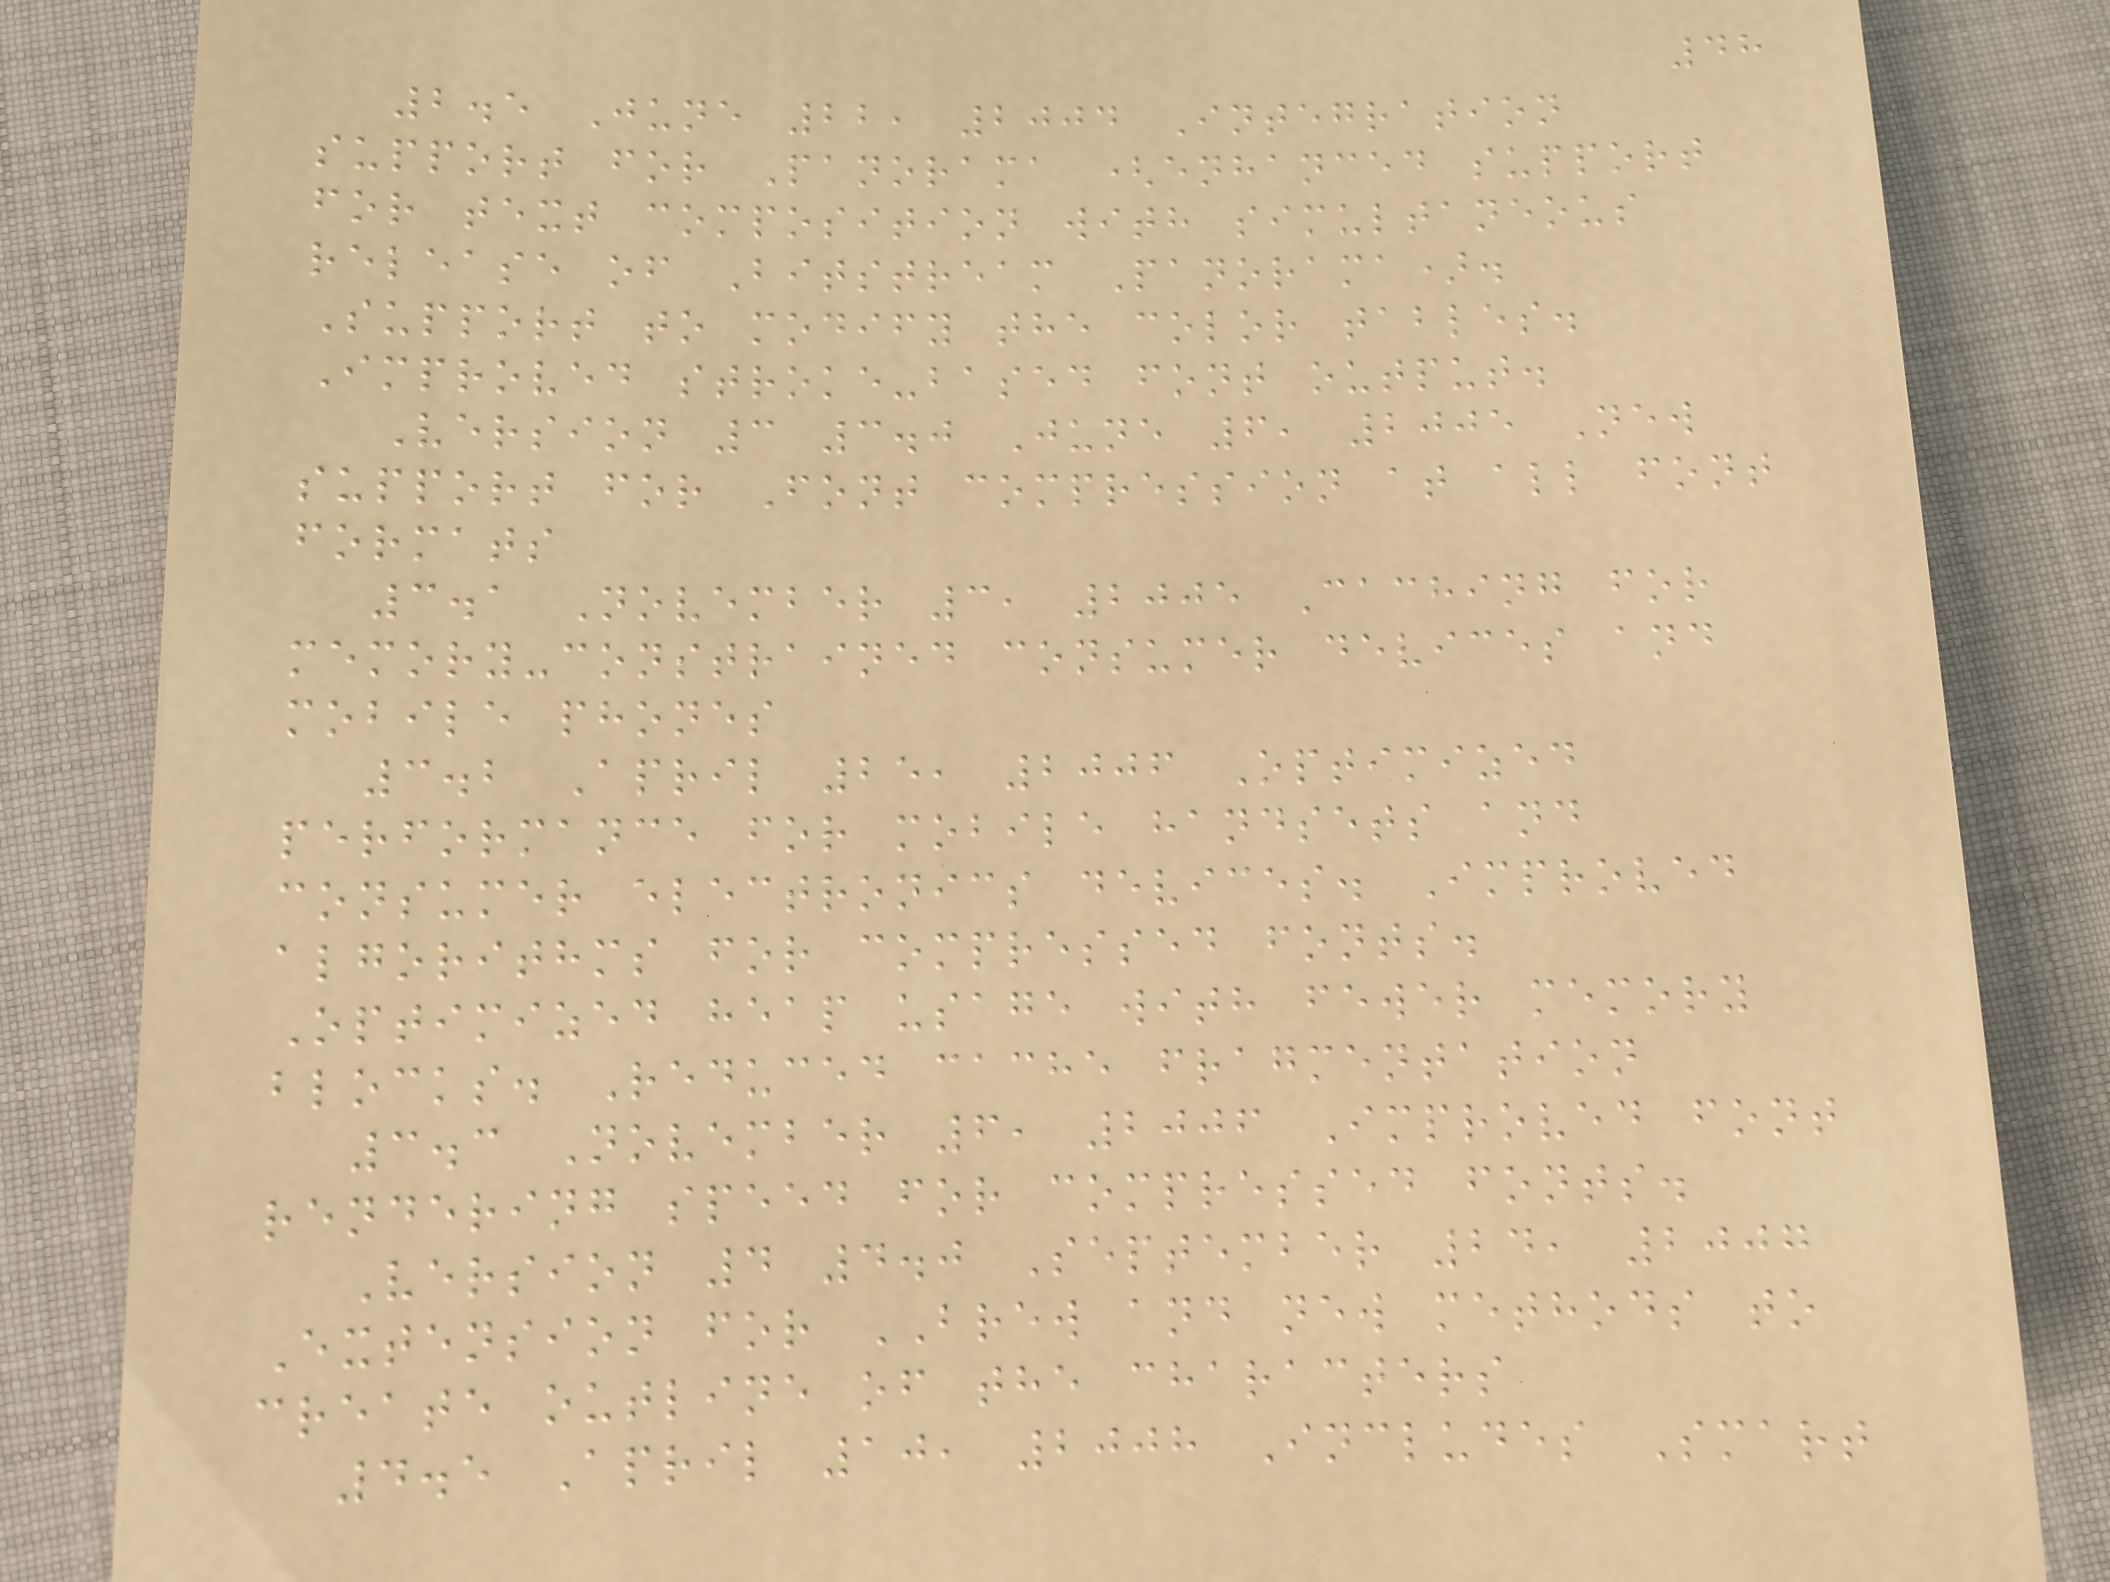48
2.5 June 22, 2004 Integration
support for Panorama (enhanced support
for text composition with simultaneous
release of Bitstream Panorama).
Support to modify the color tables.
Improved stroke-based font output.
Version 3 3.0 June 6, 2005 New
support for Font compression at all font
formats
3.1 November 3, 2005 Caching for
memory-constrained consumer devices and
mobile phones
3.2 April 25, 2006 Optimized
performance for mobile handsets and
consumer electronics devices. Improved
algorithms for compressed fonts.
Optimized heap usage with fewer memory
blocks. Reduced cache fragmentation
3.3 November 6, 2006 Improved font
rendering speed for compressed fonts.
Version 4 4.0 September 24, 2007
Extension for BREW and new methods to
create outline of the characters
4.5 April 10, 2008 Includes Smart
